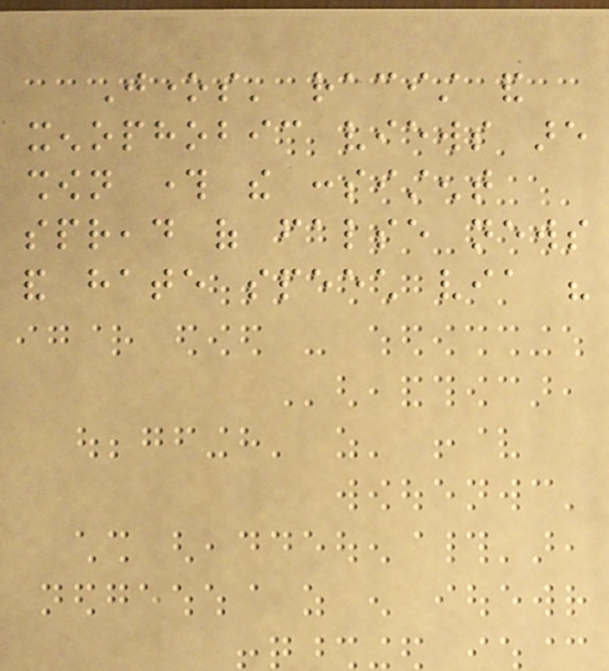Jones' racist and
xenophobic views are
shown through the consistent
spread of false news
and hate speech via his
